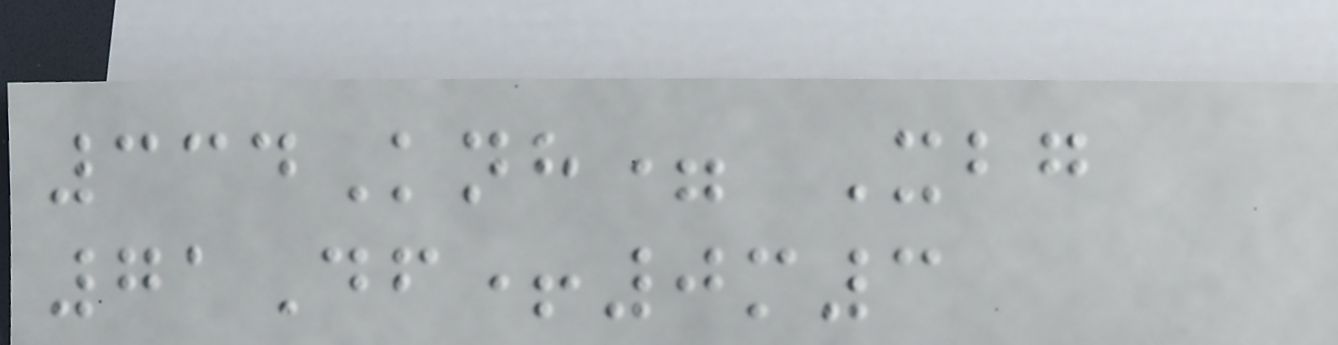334Knh= Xbg
71Df+0m3
